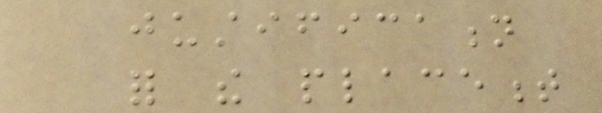justification
for the placement
